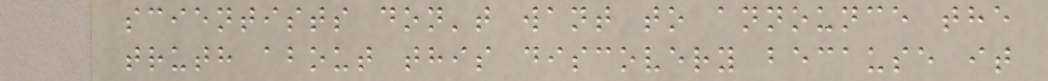scientists don't want to announce the
truth about this discovery because it
